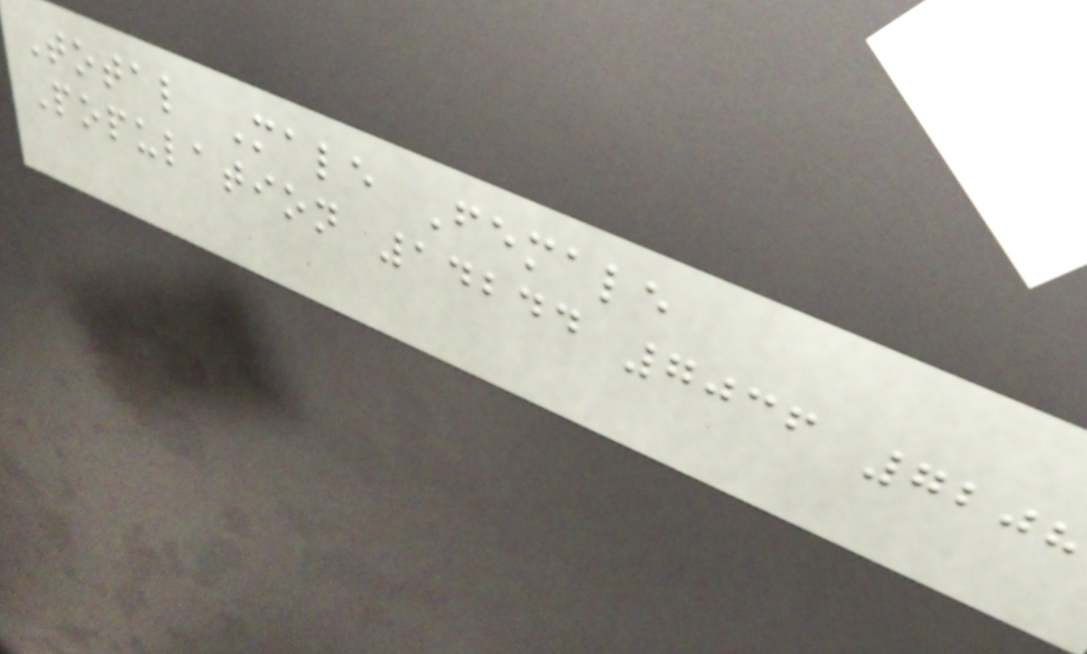Total Male Female
Population 14244 7036 7208
